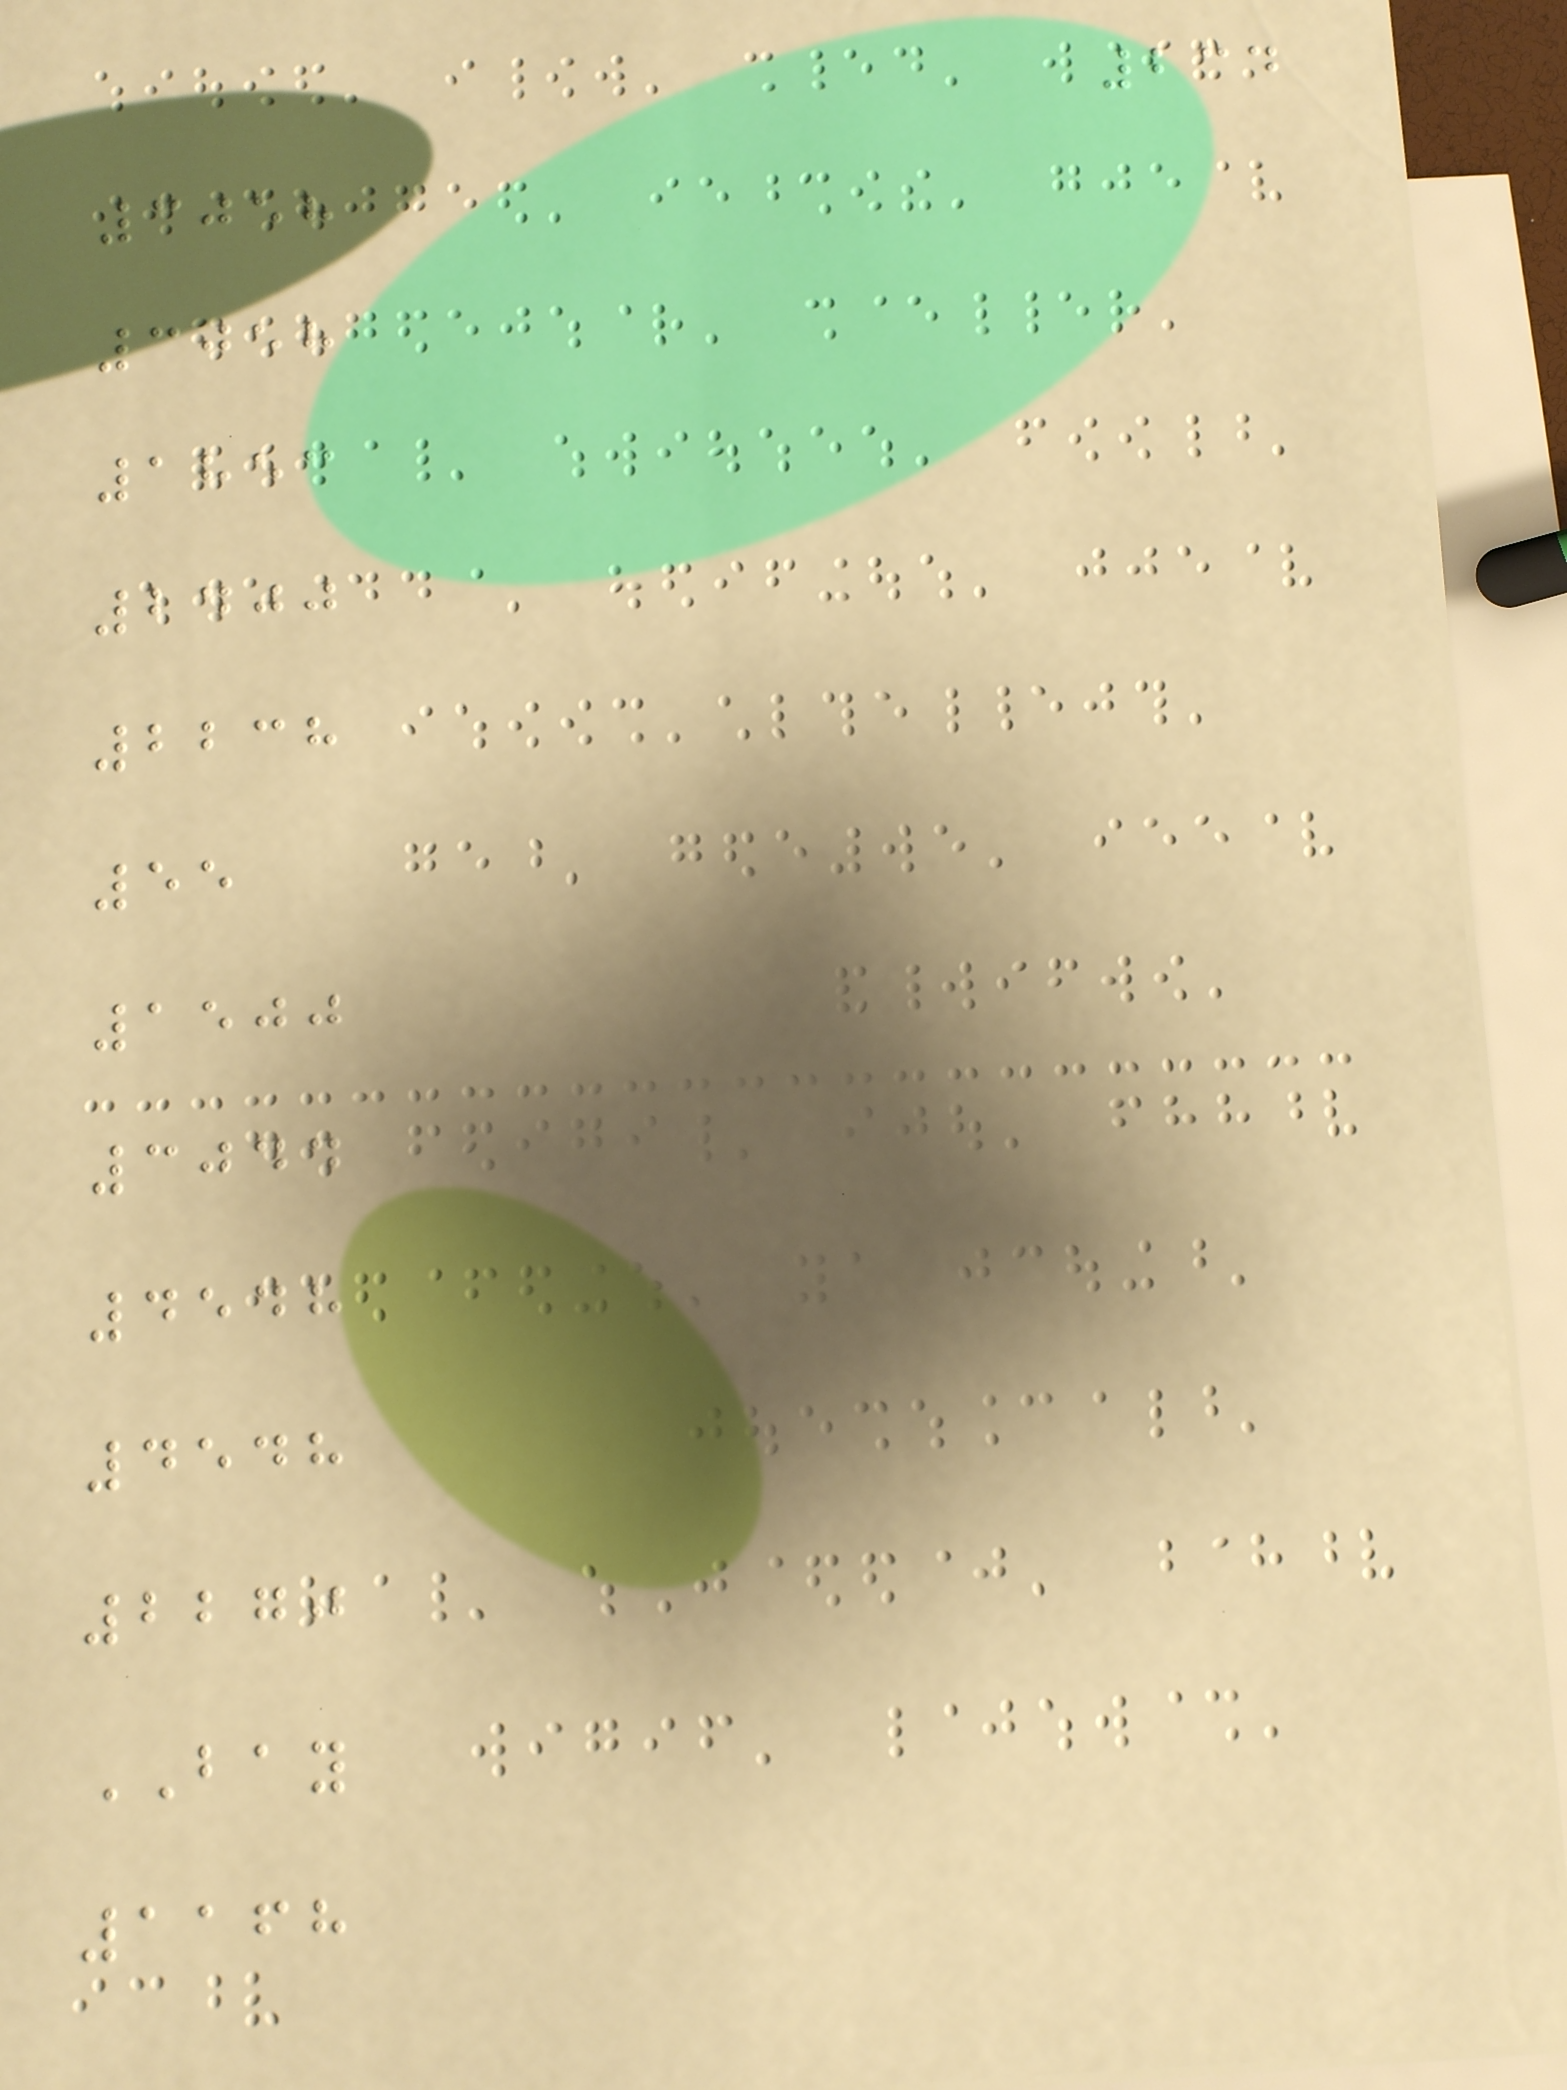234
3058
3058
1853
2400
2238
55
1500
3044
4548
4548
2270
BAY
1168
